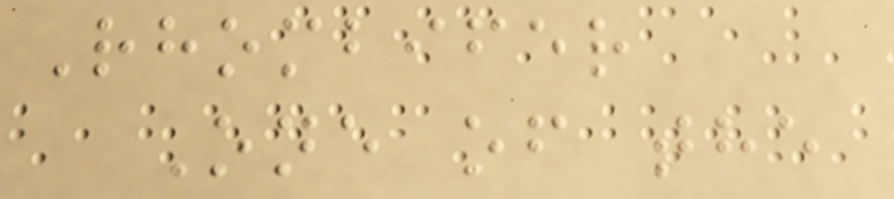Rhombifer
One of the
